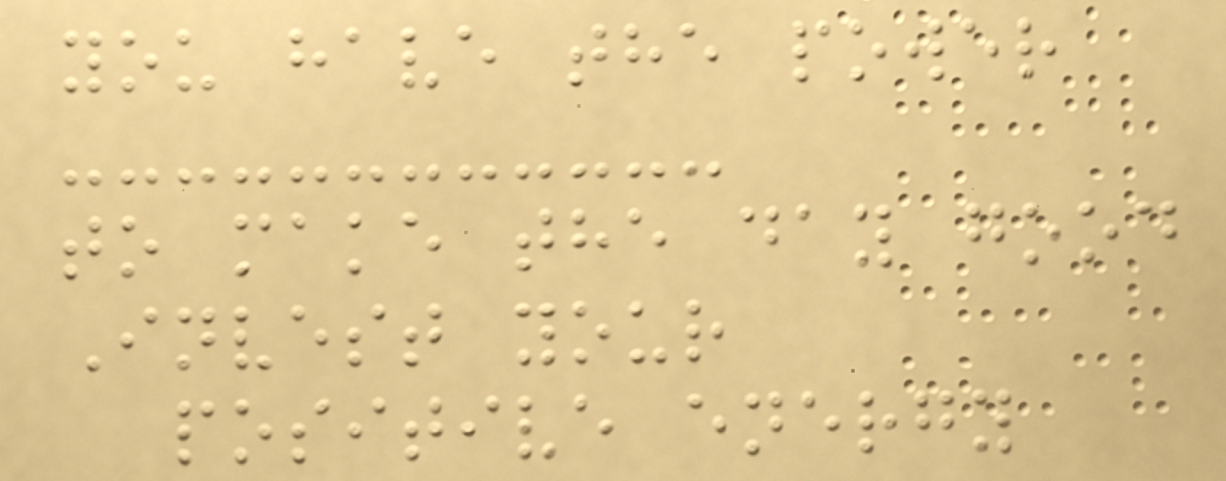you have the power
to make the day good
Invest your
positive energy
